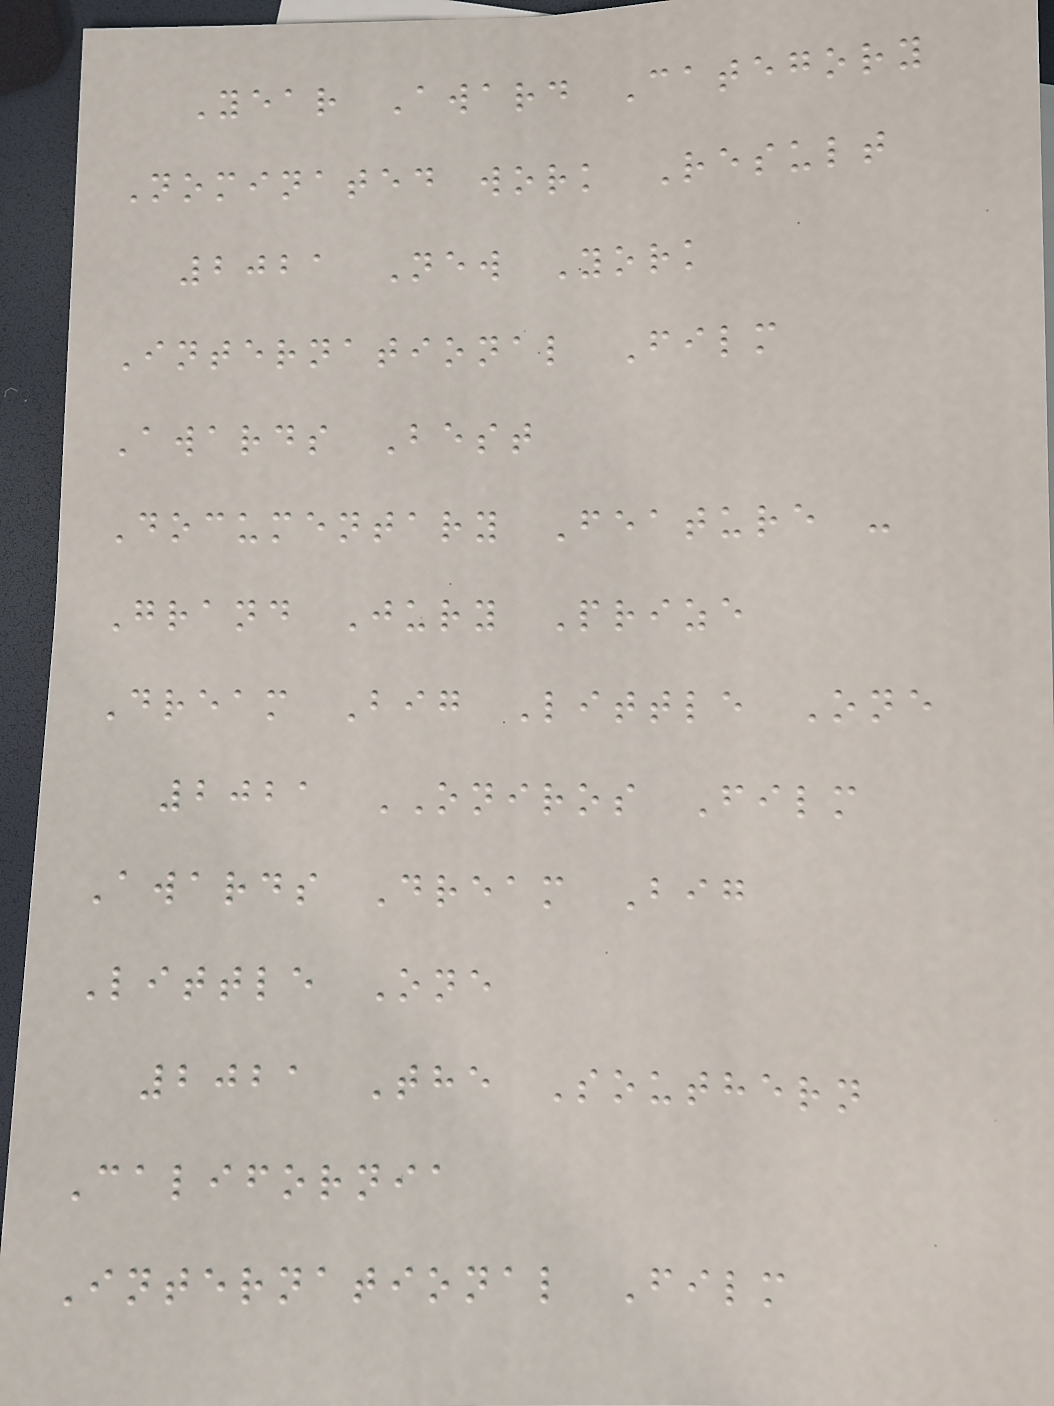Year Award Category
Nominated work Result
2021 New York
International Film
Awards Best
Documentary Feature -
Grand Jury Prize
Dream Big Little One
2021 ONIROS Film
Awards Dream Big
Little One
2021 The Southern
California
International Film
